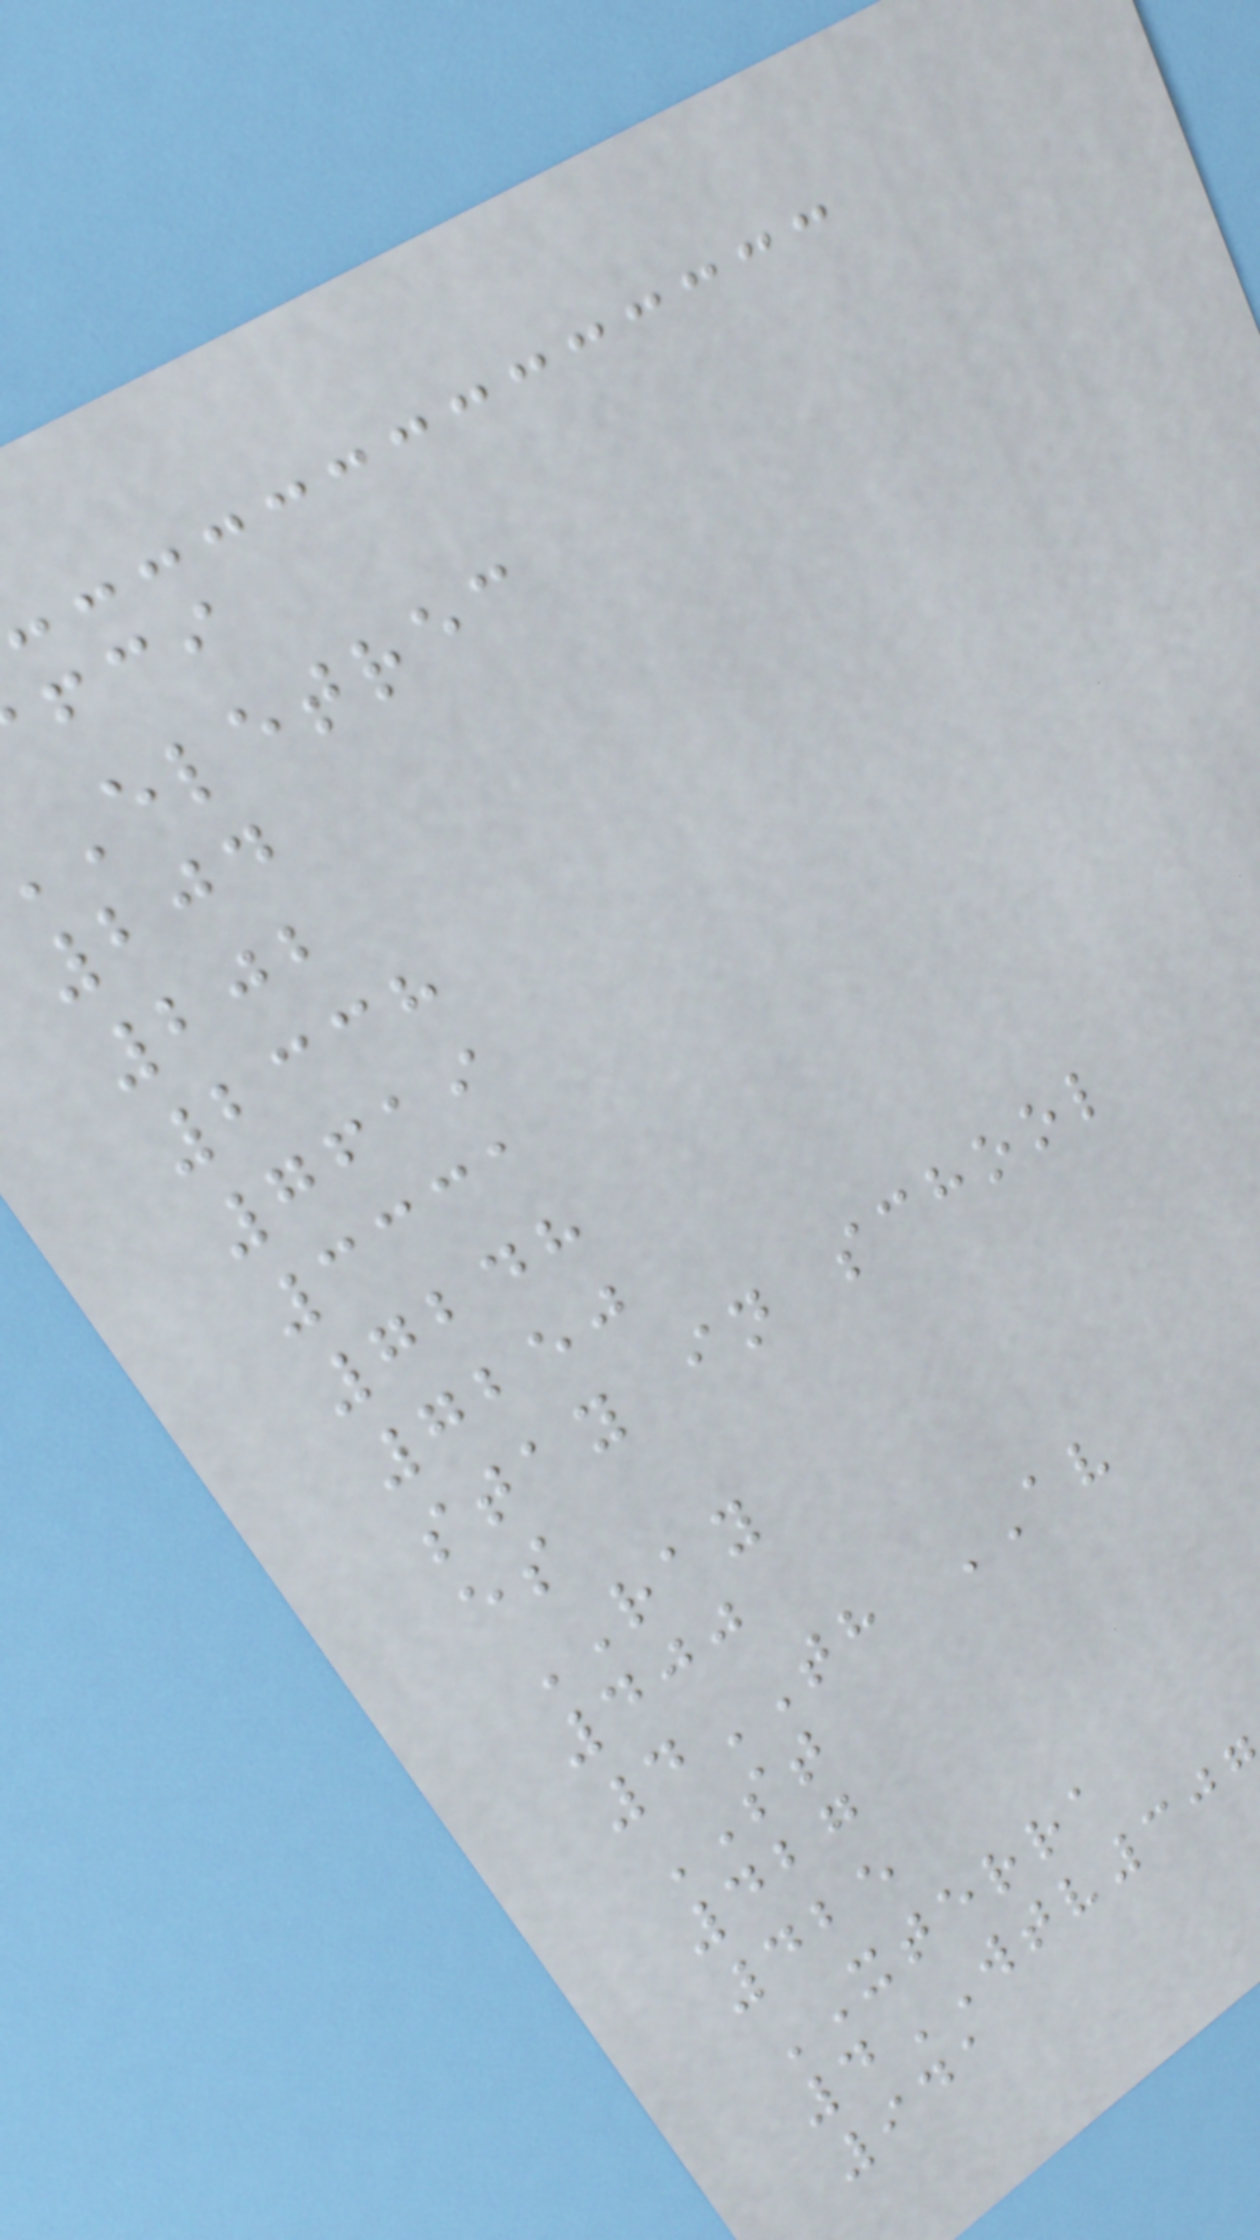eletrec
204
202
2338
7619
3331
7248
7250
stay in school
es
RAY
400
4TH AV
ST
427
425
XTERRA
4WTV30
941
